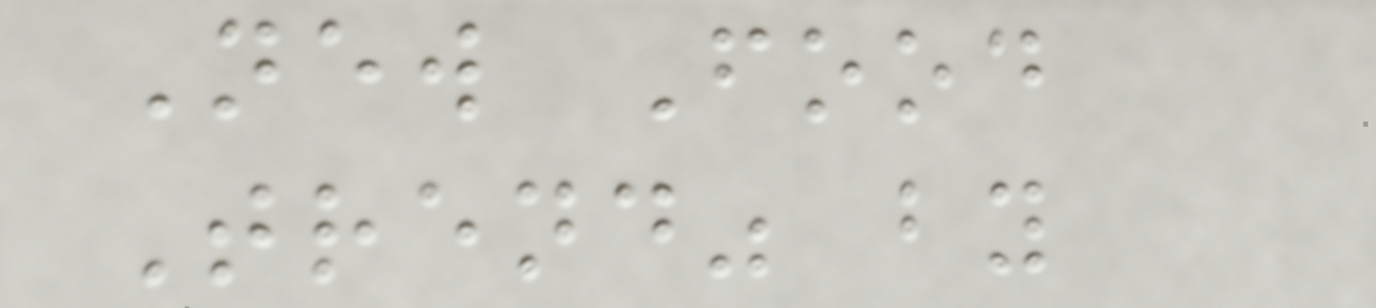New Food
Trend" by
